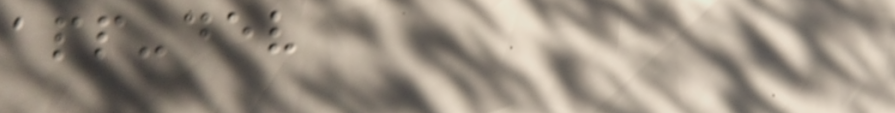app-dev
